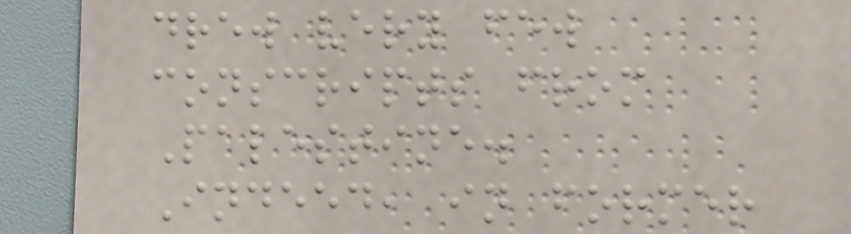drew very few
conscripts from
Palestine.
Indeed, in former
